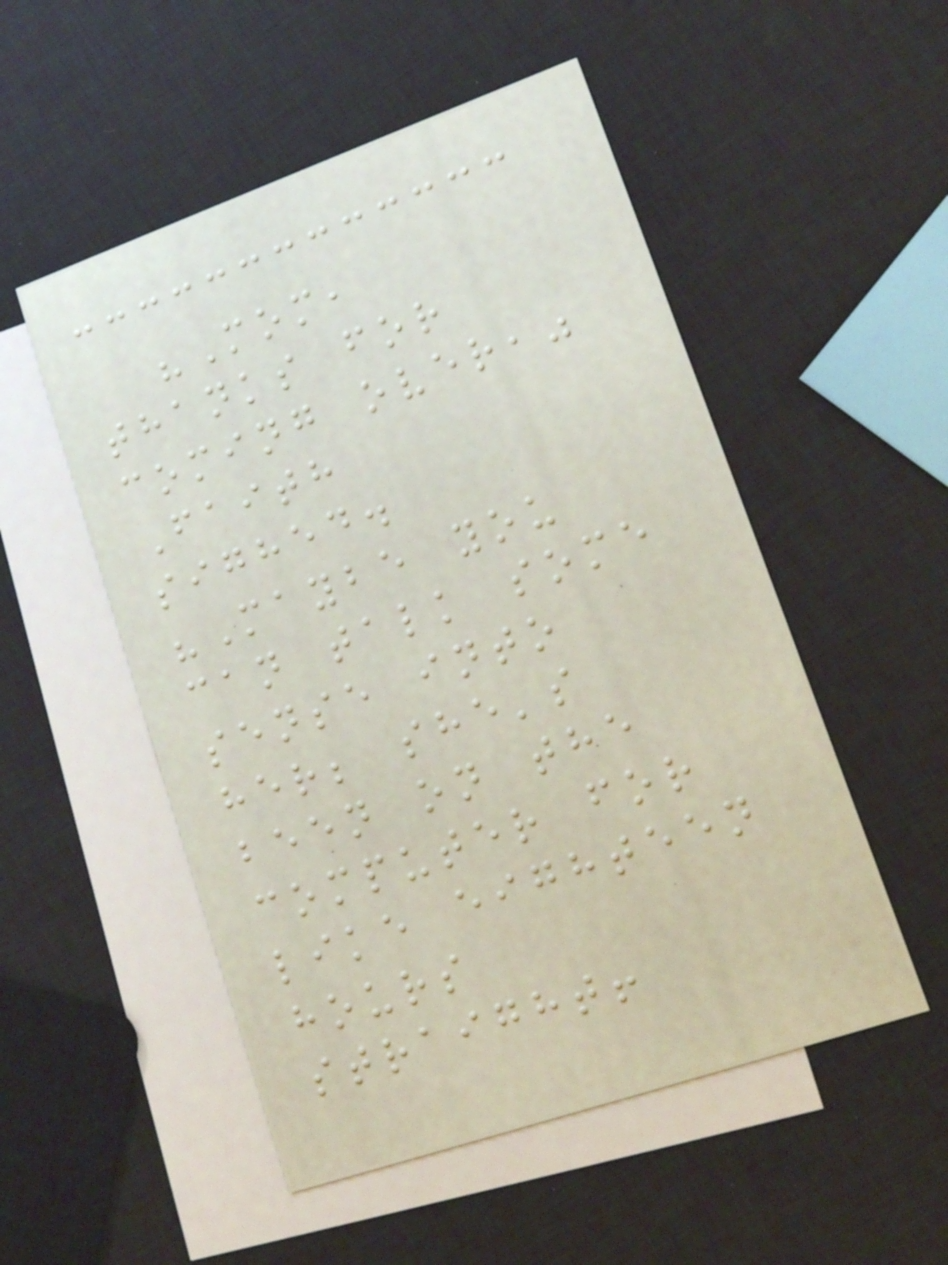"Mom,
thanks for
coming over,"
Faith
sighed.
"Maybe you
can talk some
sense into
her; she's
been on the
computer for
like eighteen
hours
straight!
